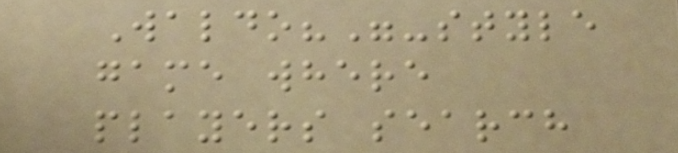Waldo?"-style
game where
players search
